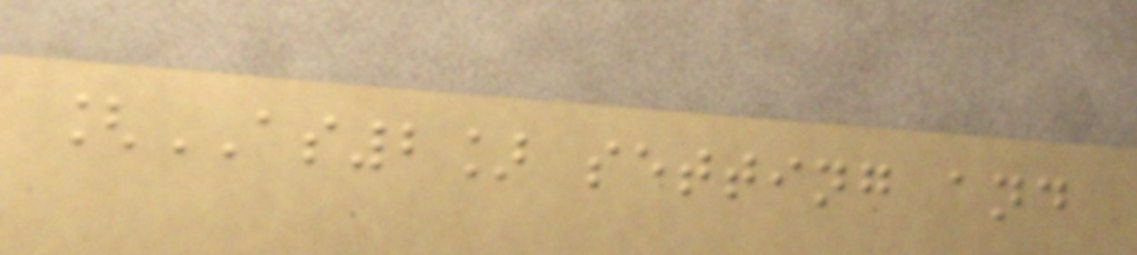[AS2] setting and
